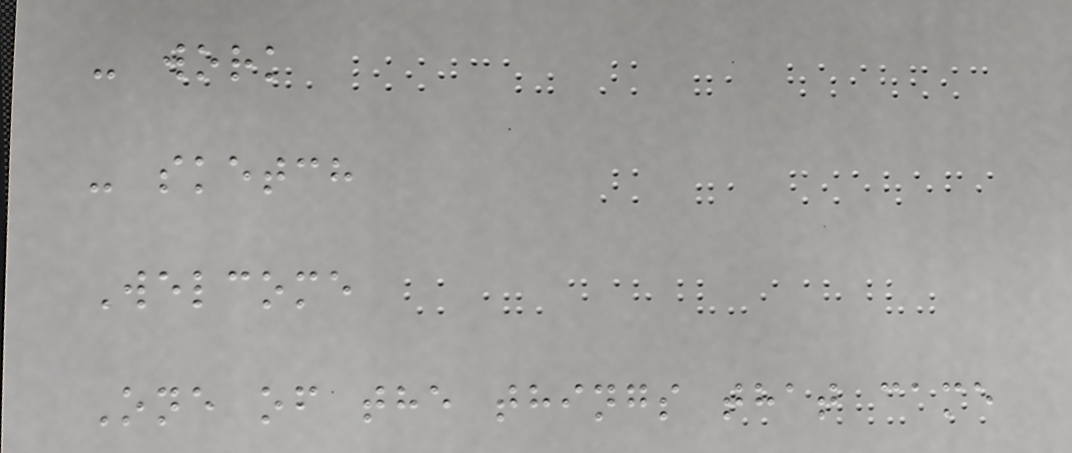- work
- sketch
Welcome
One of the things that came
